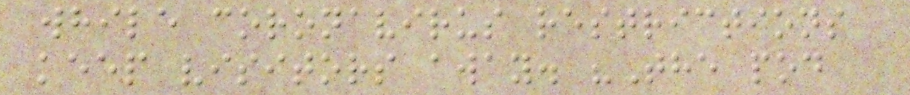while coronavirus restrictions
keep visitors away. "The pod
